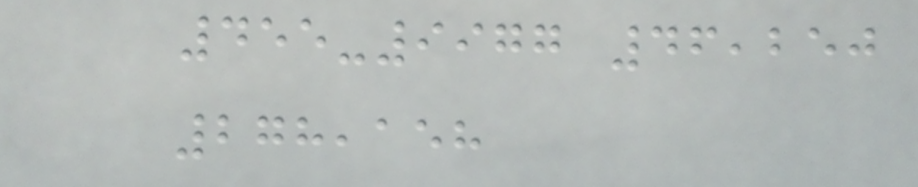455-9977 46,250
278,158
